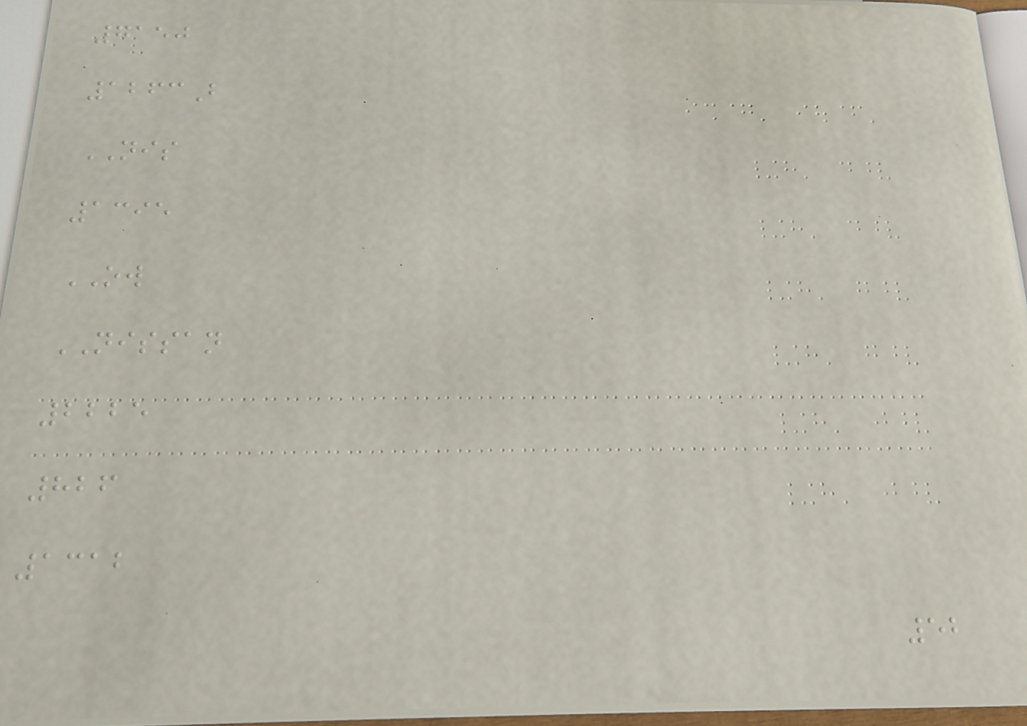7150
1263B
NIS
1395
OW
NISSAN
2225
826
1312
52
